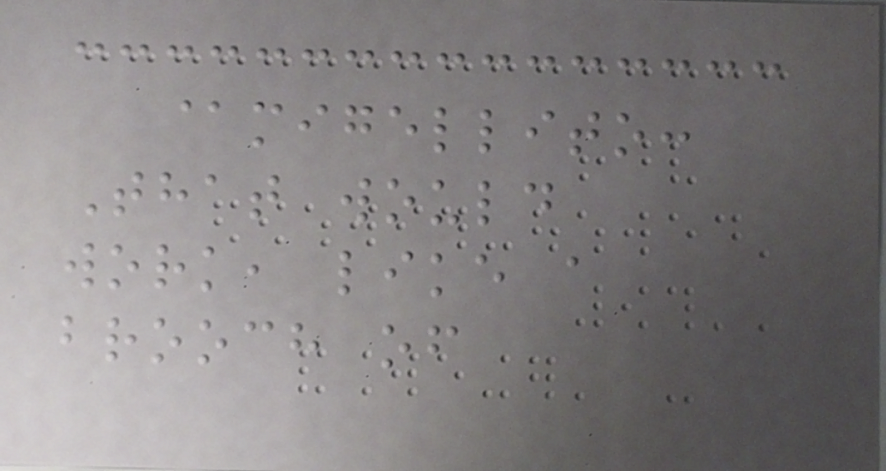@migellito:
That would
work, like a
brooch of
